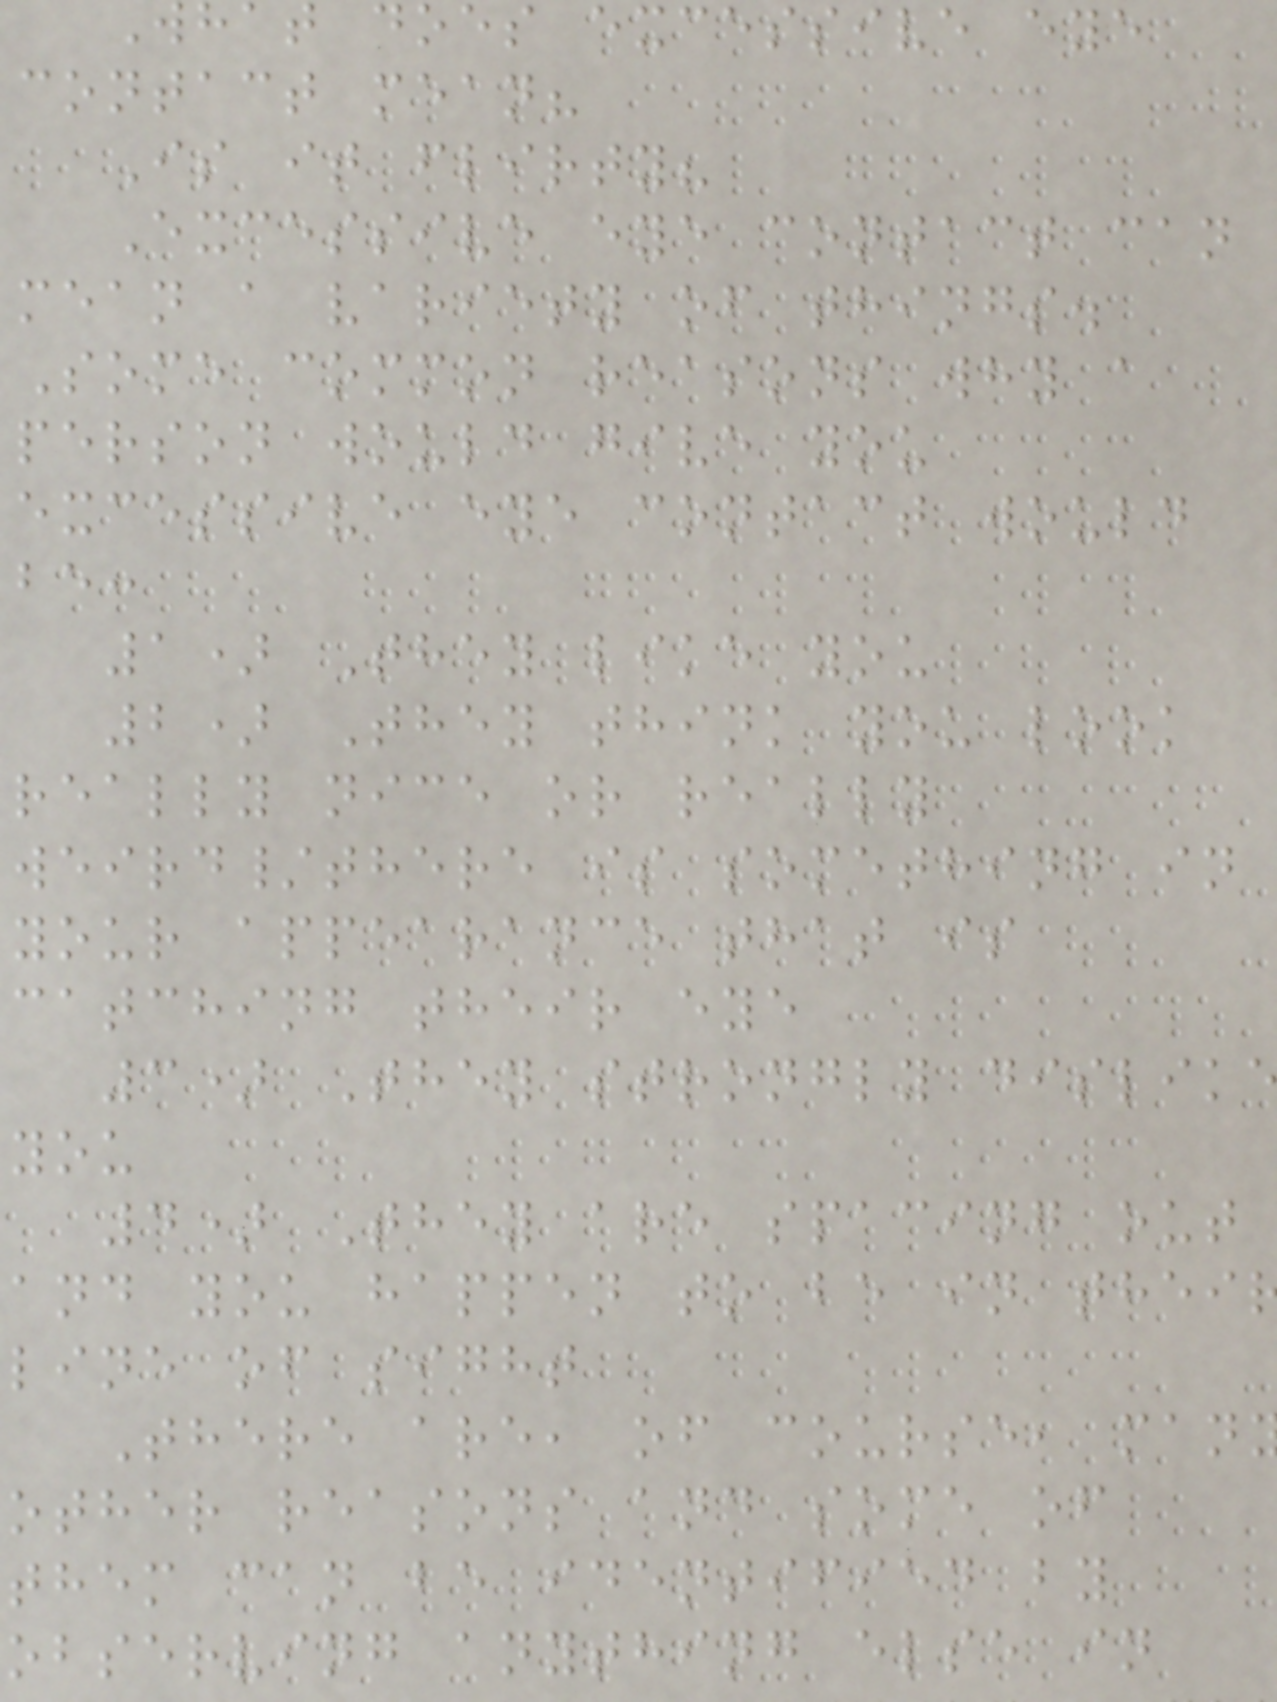t does excessive eye
contact mean?
Is it flirty?
Excessive eye contact can
mean a variety of things.
Some common reasons why a
person would give you
excessive eye contact would
be:
1) They like you
2) They think you look
really nice or really
weird/there is something in
your appearance that is
catching their eye
3) They strongly dislik
you
4) They are spacing out
and you happen to be in thei
line of sight
There are, of course, man
other reasons and some of
them can be identified by
observing anything else in
